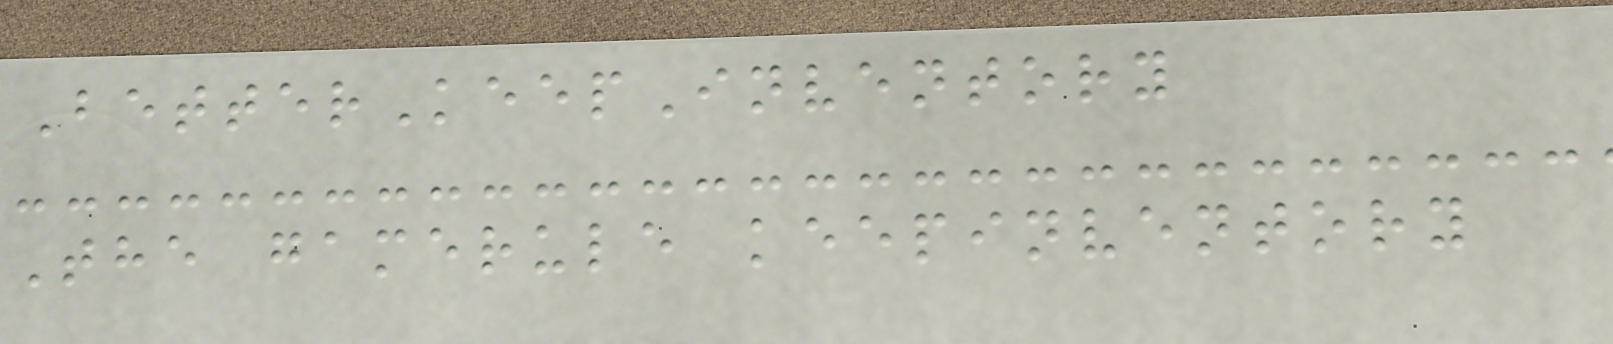BetterKeepInventory
The gamerule keepinventory
